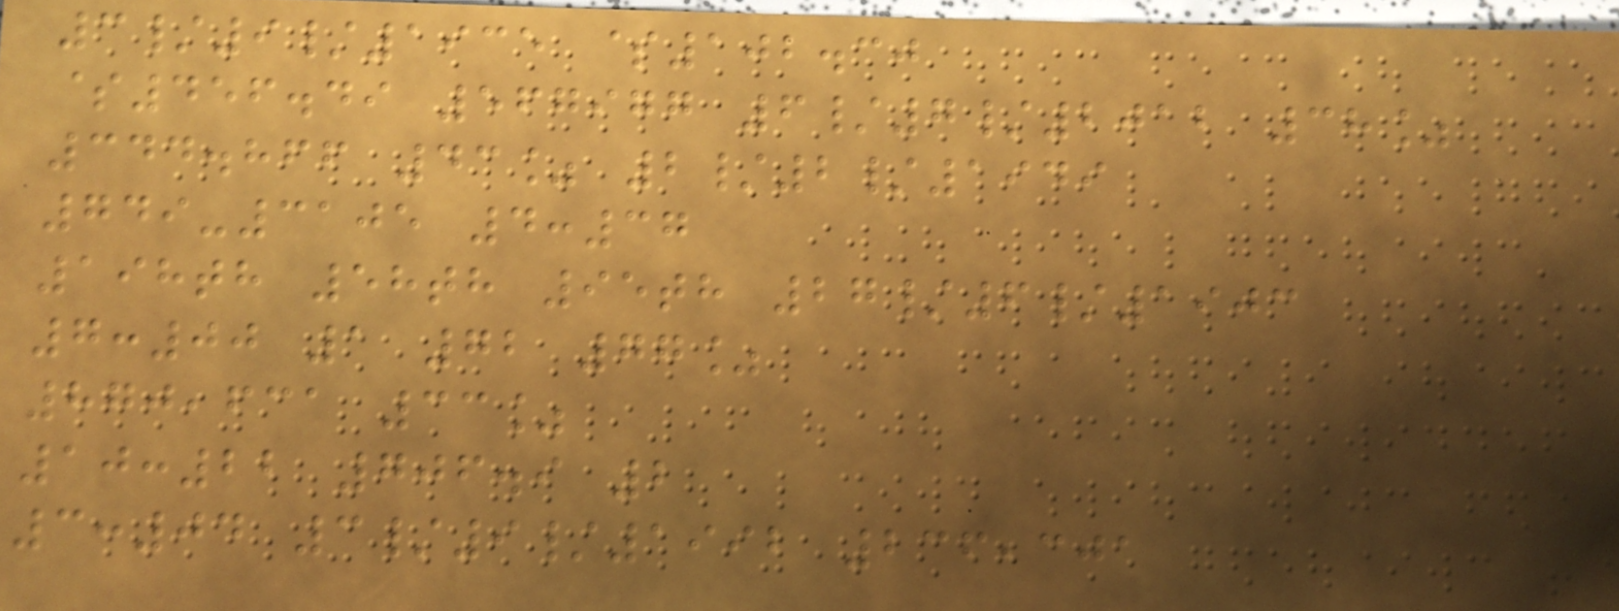3/9/1935 $102.30
$456.49 567977 6/7/2012 38%
344.866 43% 2/2/1949
749-3105 4:37
198th 58th 95th 27/6/1903
7:00 1 72 77%
870,631 33%
10:22 706.9 2
3:04 3/9/1992 236,301
